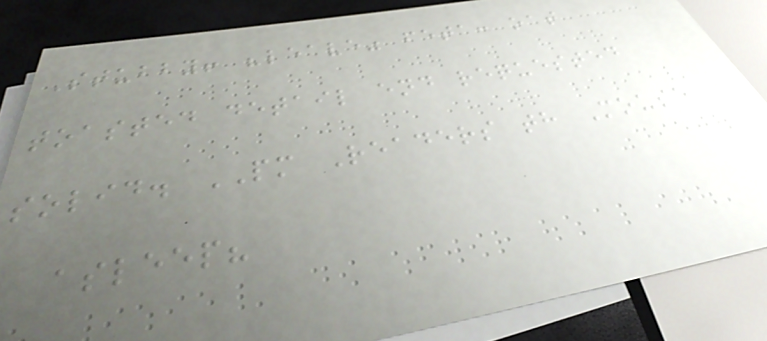Stubby! "leave" feta: oat
toasted detail end requested
solid. PM Readers th Mouse
asleep?
